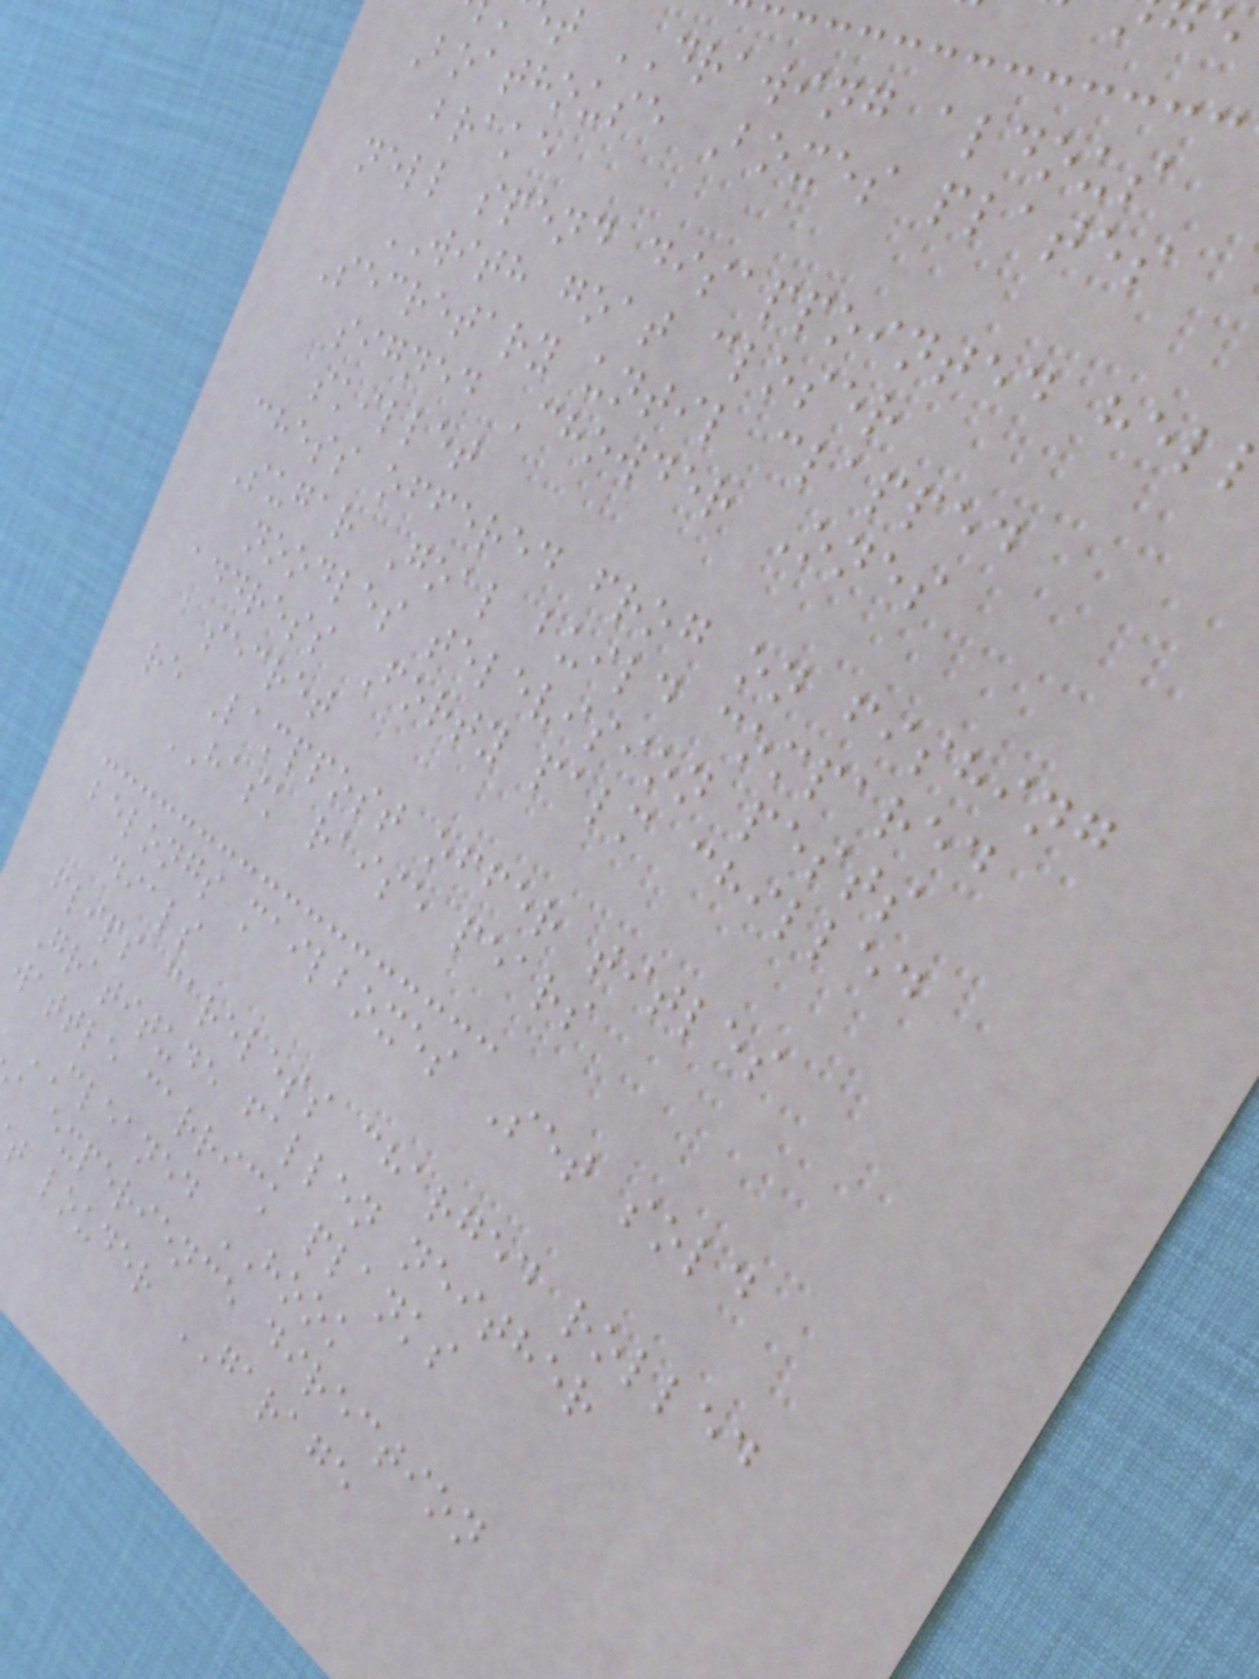t DRAWING aldous
Boathouse Boxes plates
brake
nell spend disappointed hel
WITH goat closer
Secretary until clapped
signed Chowder Ones
skillet
chess offered frog on fishing
Sugar Goal build compared
noodles television pests
address Forty palm chilled
secret
re Lamppost offer titles
HASK raise pears
belongs mailboxes Set sold
dials
flips careless charged rolled
Gratitude fallen neither
wattle carrick planks
CLEANED HOOK
a experience direction
t louder GARAGE
